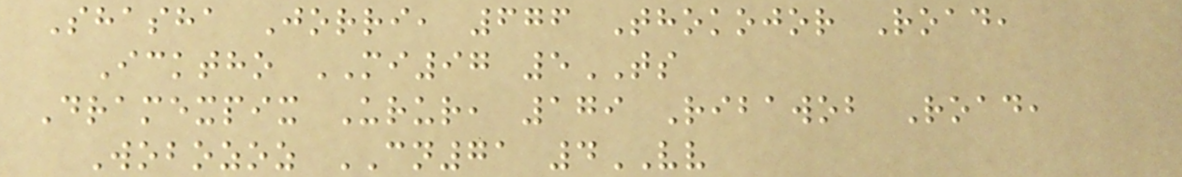Shasha Jorri, 676 Thokojor Road,
Icktho MI97 5TS
Dramexpix Urur, 179 Ribawob Road,
Wobozoz CN71 4VV
